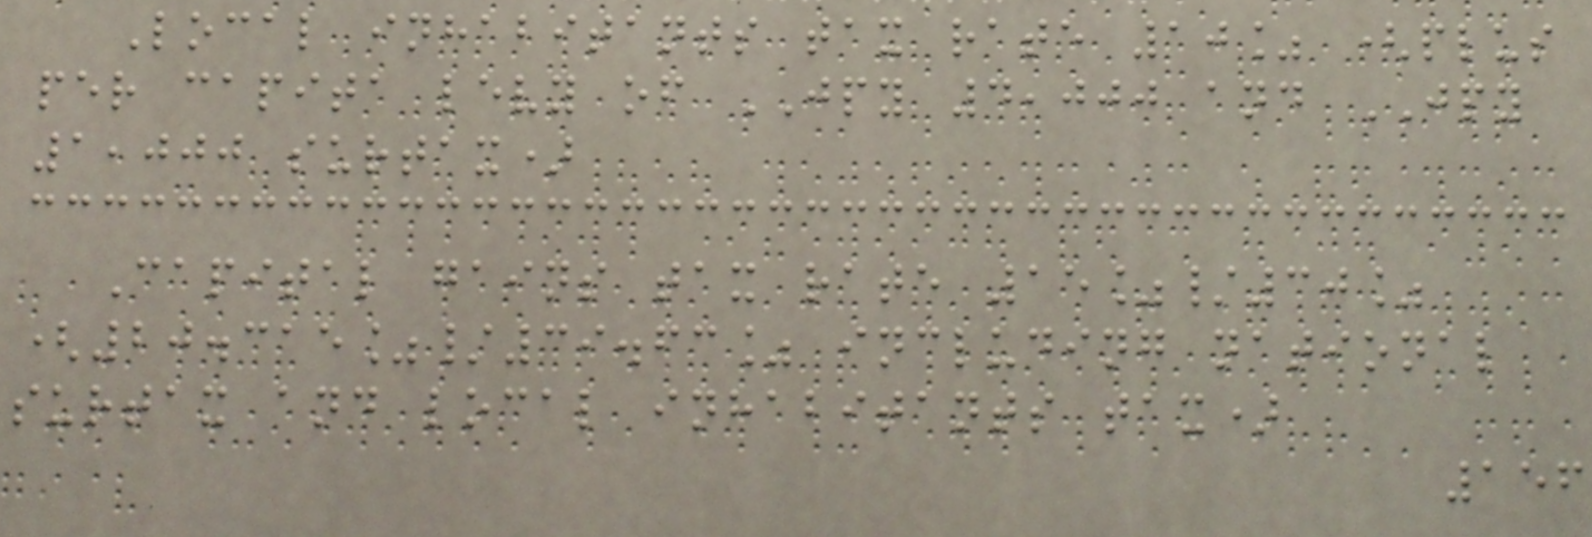Local inhabitants tax rate 10% (plus
per capita levy of JPY 4,000 and JPY
1,000 surtax)
Capital gains tax rate 15%/30%
(20.315%/39.63% including national
surtax and local inhabitants tax)
156
